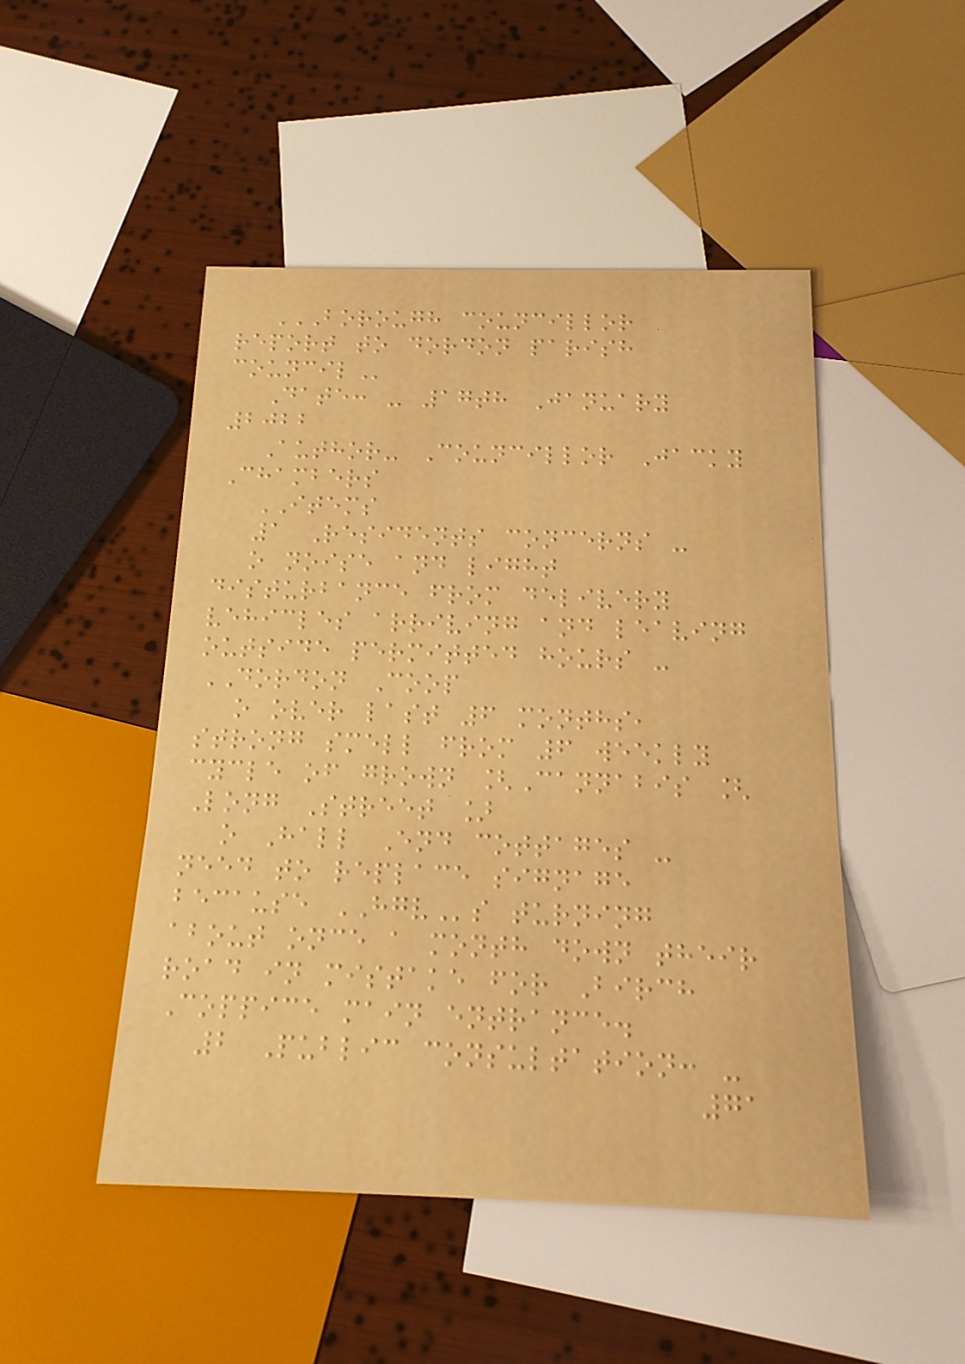BOROUGH COUNCILLOR
REPORT TO DORDON PARISH
COUNCIL
Date: - 17th January
2022
Author- Councillor Jacky
Chambers
ITEMS
1 Residents concerns -
o noise and light
disturbance from delivery
vehicles arriving and leaving
outside permitted hours -
DORDON Coop
o over last 6 months,
strong smell from 6 weekly
cycle of grown [Cannabis [
Long Street ]
o Hall End cottages -
need to replace signage
because HGVs turning
about once a month down their
road in mistake for Birch
Coppice main entrance.
2 Public consultation: -
71
